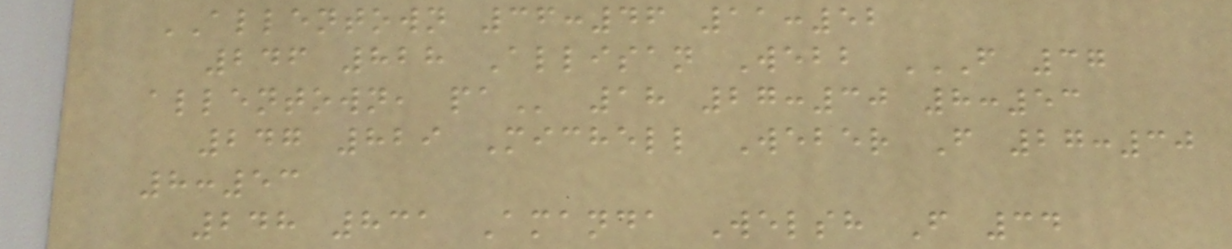ALLENTOWN 36:46 11:52
246 828 Allisan Webb F 37
ALLENTOWN, PA 18 27:30 8:53
247 829 Michell Weber F 27:30
8:53
248 831 Amanda Welsh F 34
